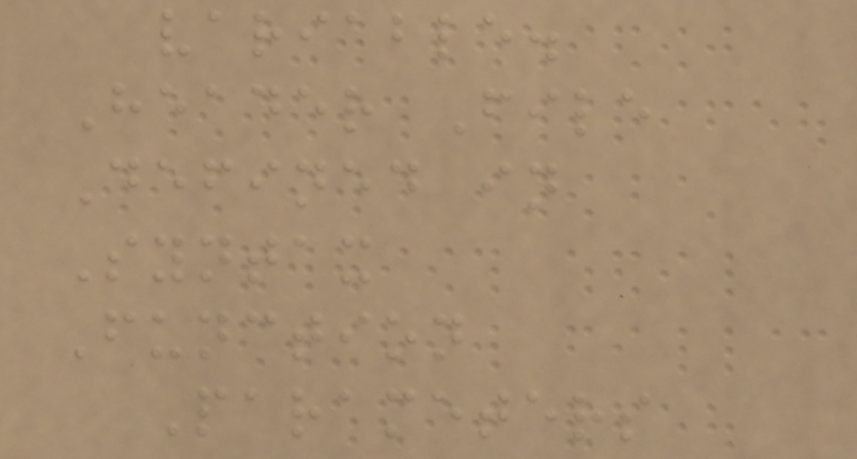variable.
Header File
Defined in
Syntax
Function
Parameters
